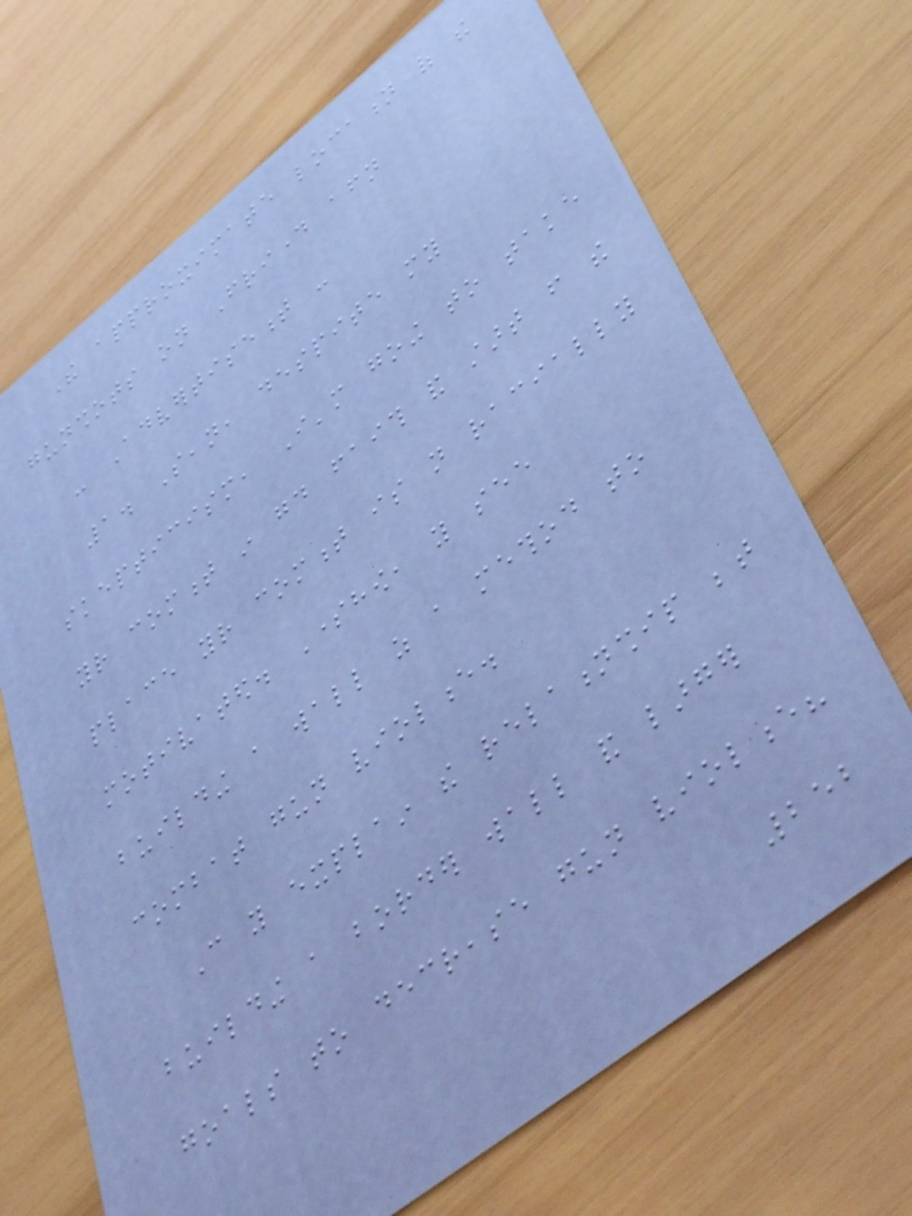The approximate location of the
gunshots on Friday afternoon
- Advertisement -
1. Sean, despite my
skepticism, I'm going to take
your comment in good faith and start from the
place your comment is not racially
motivated. Somehow, you see
building a wall as a method to
combat gun violence.
Can you explain the relationship between
building a border wall and larger
goals to decrease gun violence?
252
